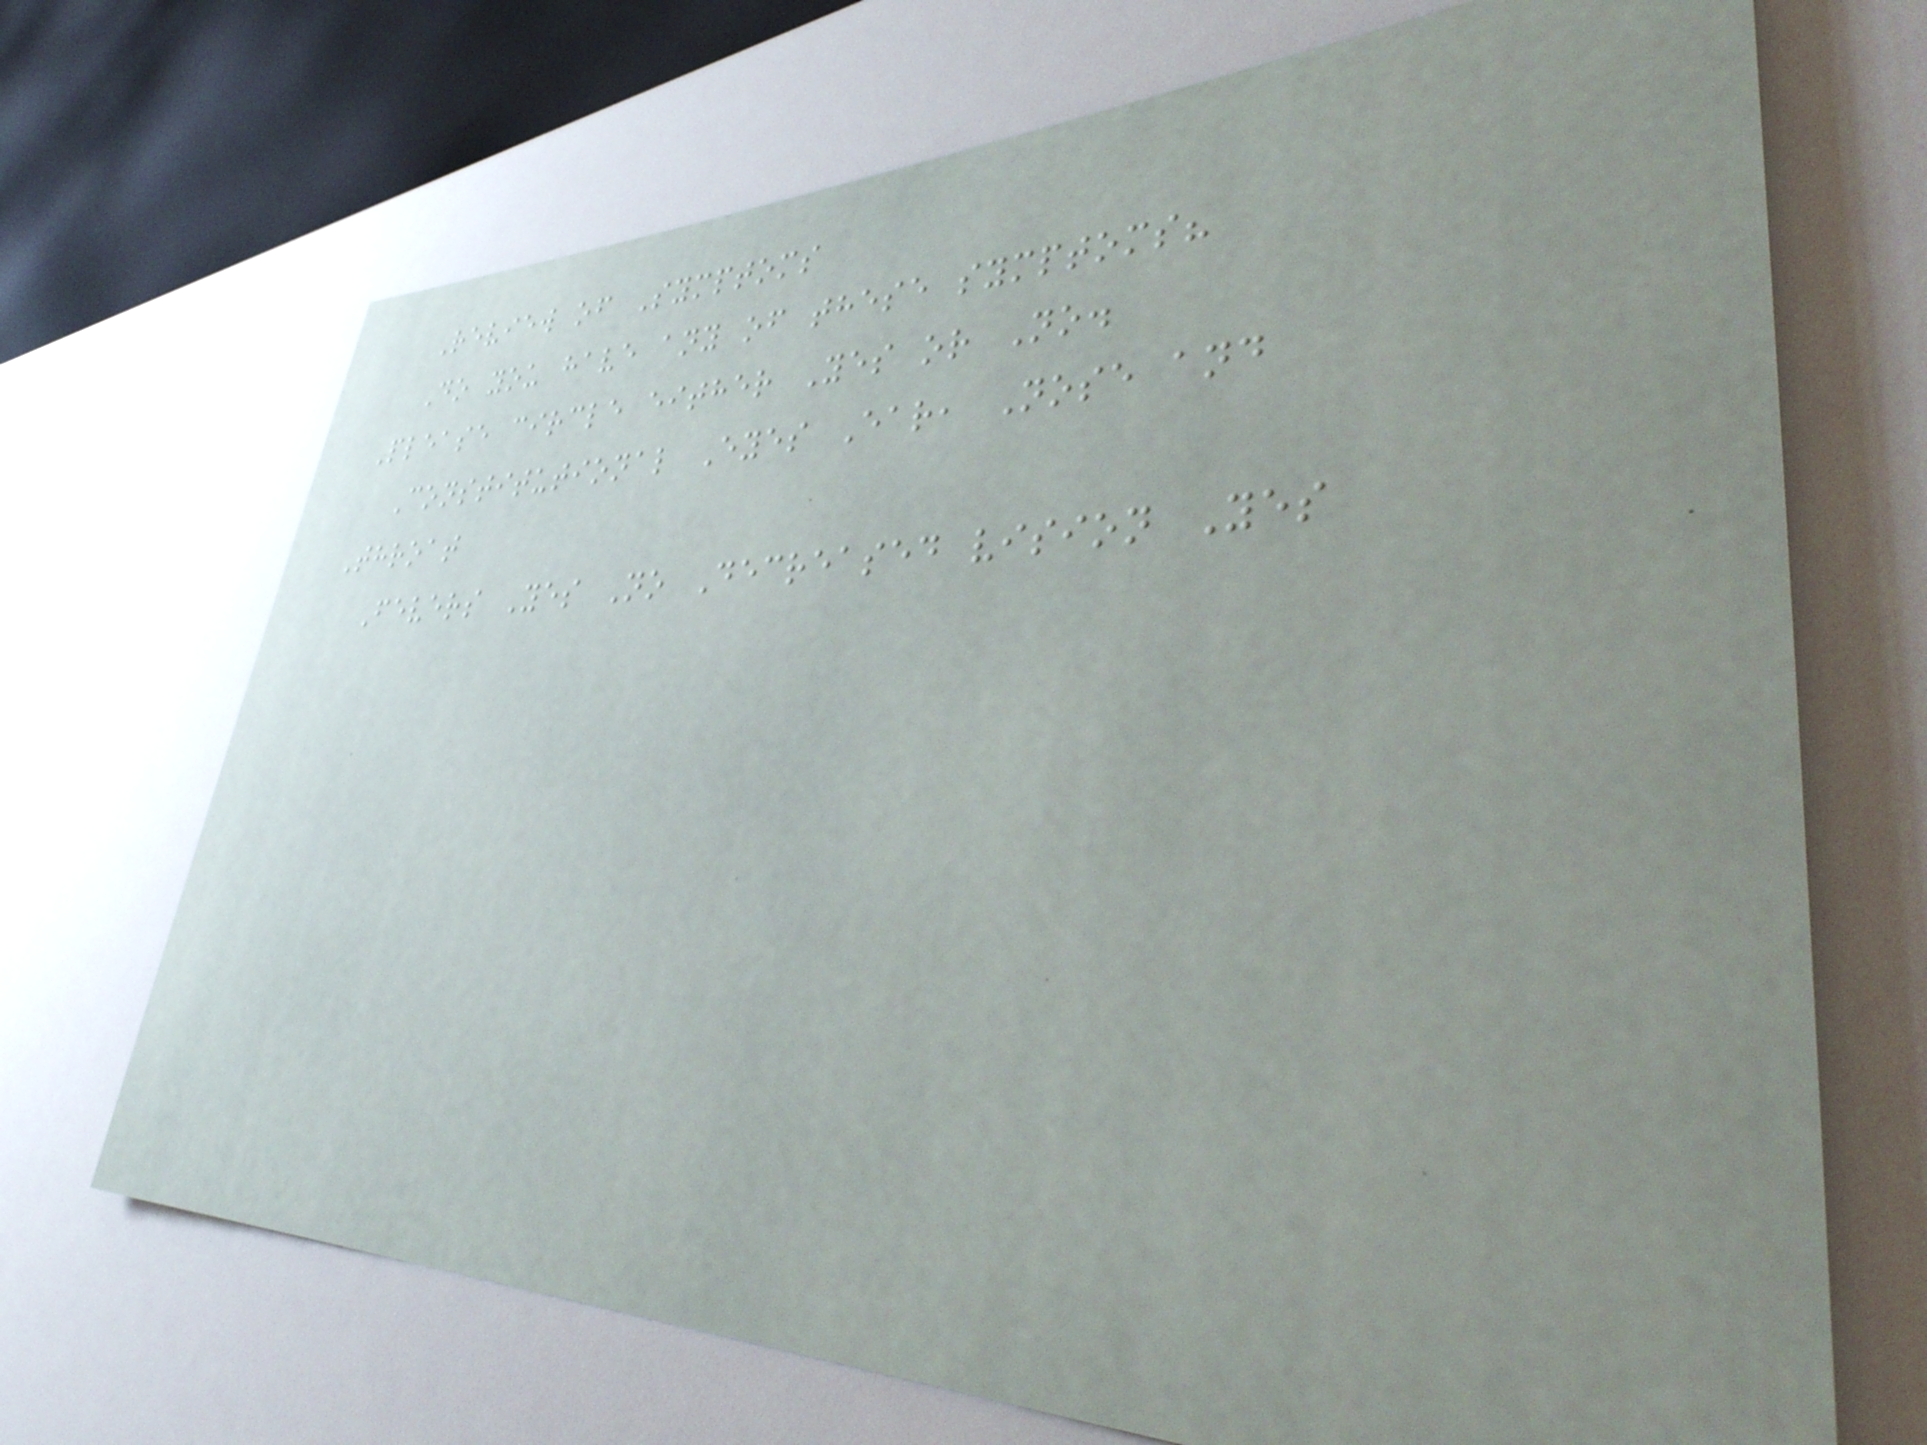Review of Symptoms
Do you have any of these symptoms?
Please circle either Yes or No.
Constitutional Eyes Ear, Nose and
Throat
Fevers Yes No Decreased vision Yes
